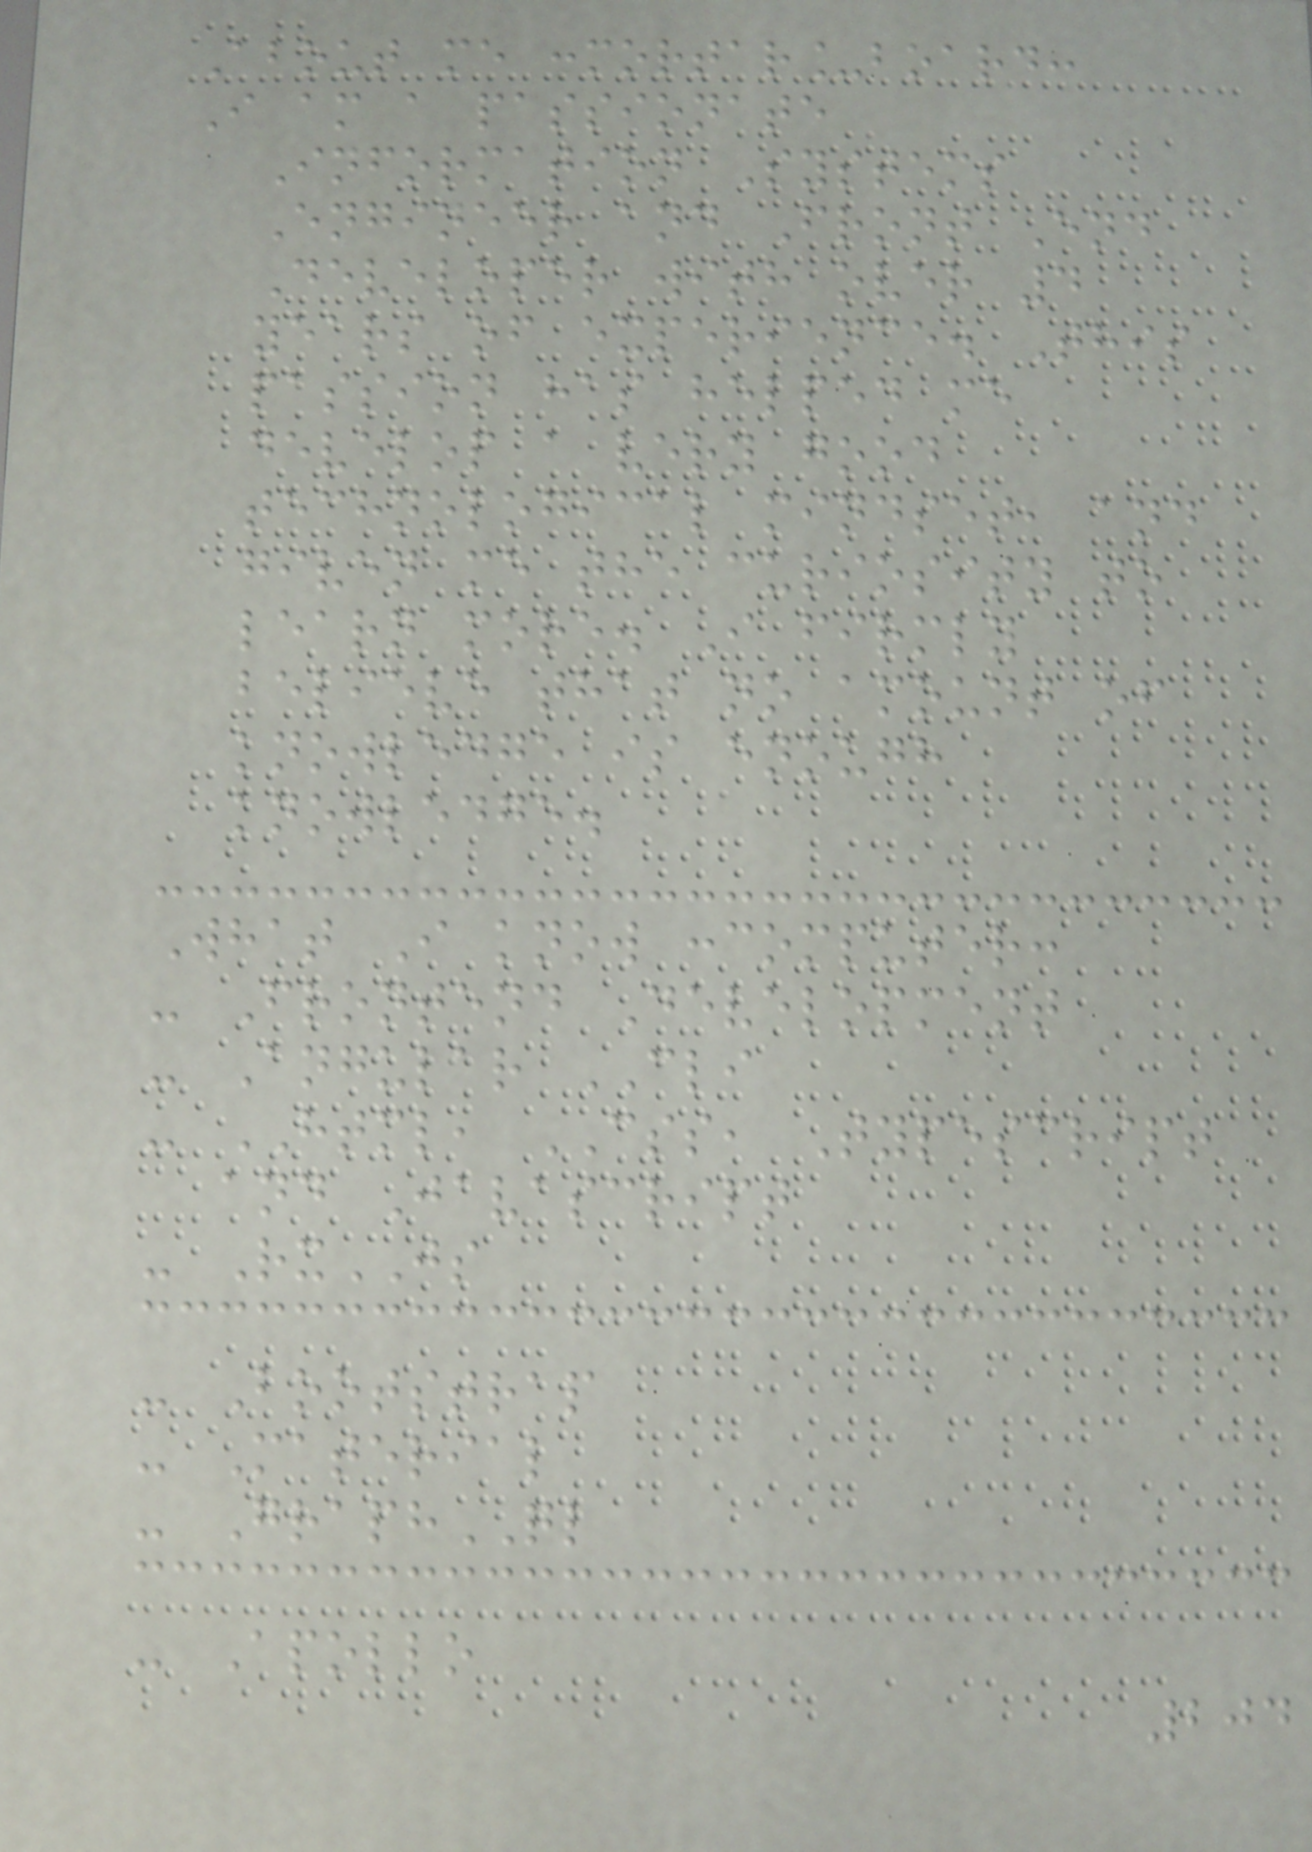About me :mortar_board:
I am a passionate
Information Systems
Engineer and Front End
Developer with over 4
years of experience. This
passion has helped me
develop a very good
technological mindset, and
given me the curiosity to
learn more. I firmly
believe that no amount of
knowledge is enough
knowledge.
What I know :computer:
- Frontend Development
- Angular CLI
- HTML, CSS, Typescript
and Javascript
- RxJS
- Bootstrap
- Material
- GraphQL
- Apollo
204
